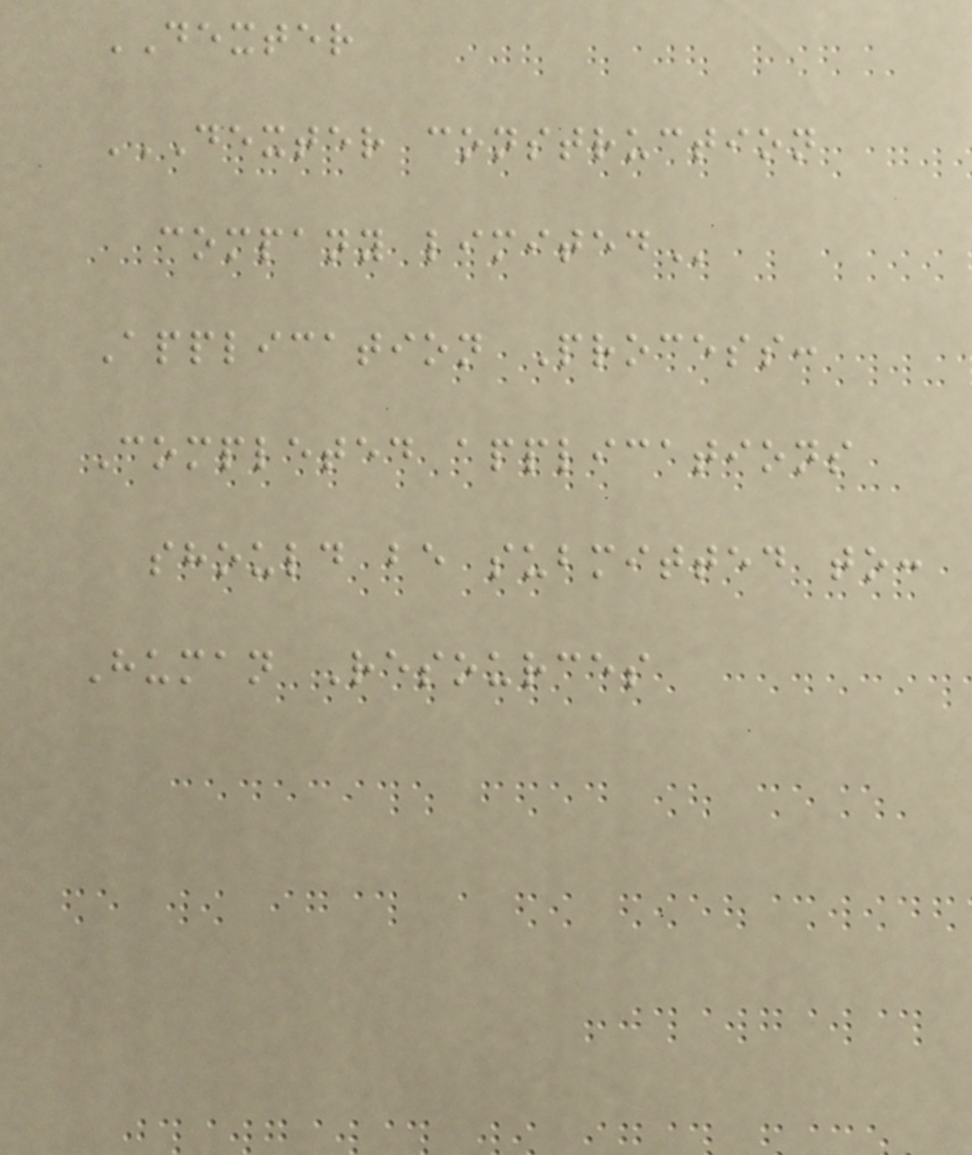DEXTER
DEXTER CONSTRUCTION
COMPANY LIMITED
Application Process:
Completed applications
should be submitted to:
Human Resources
